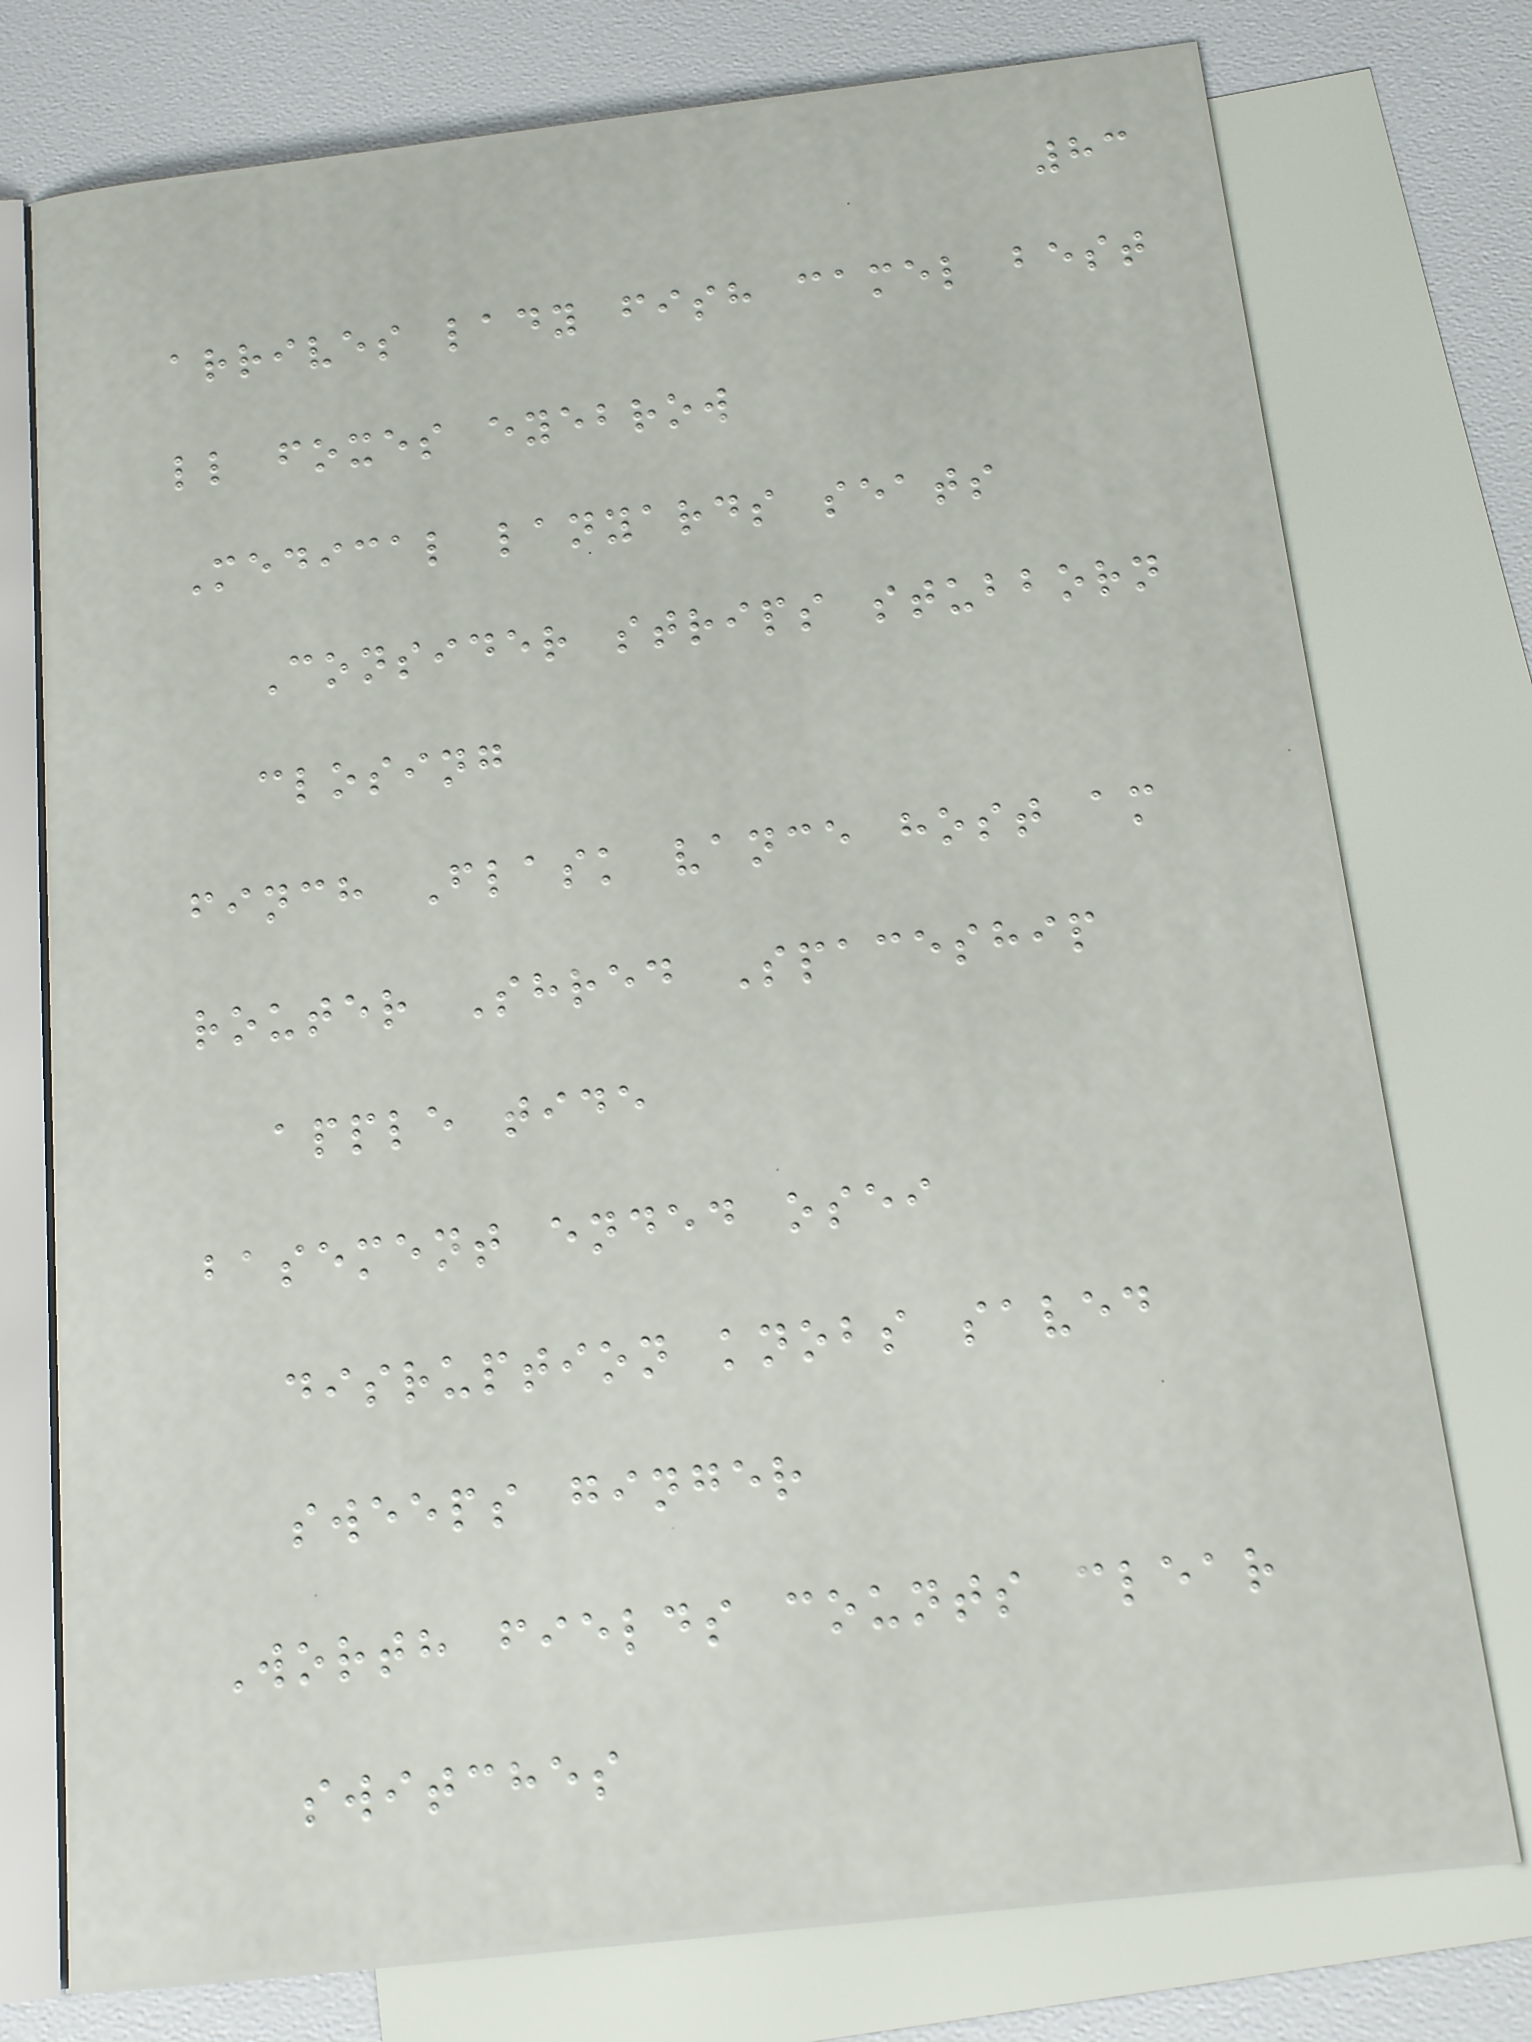83
arrives lady fish camel best
ll foxes eyebrow
Medical lanyards seats
Consider strips stubborn
closing
finch Flask vance host am
router Shred Spaceship
apple tide
basement ended osei
disruption knobs saved
sweeps ginger
Worth fields counts clear
switches
